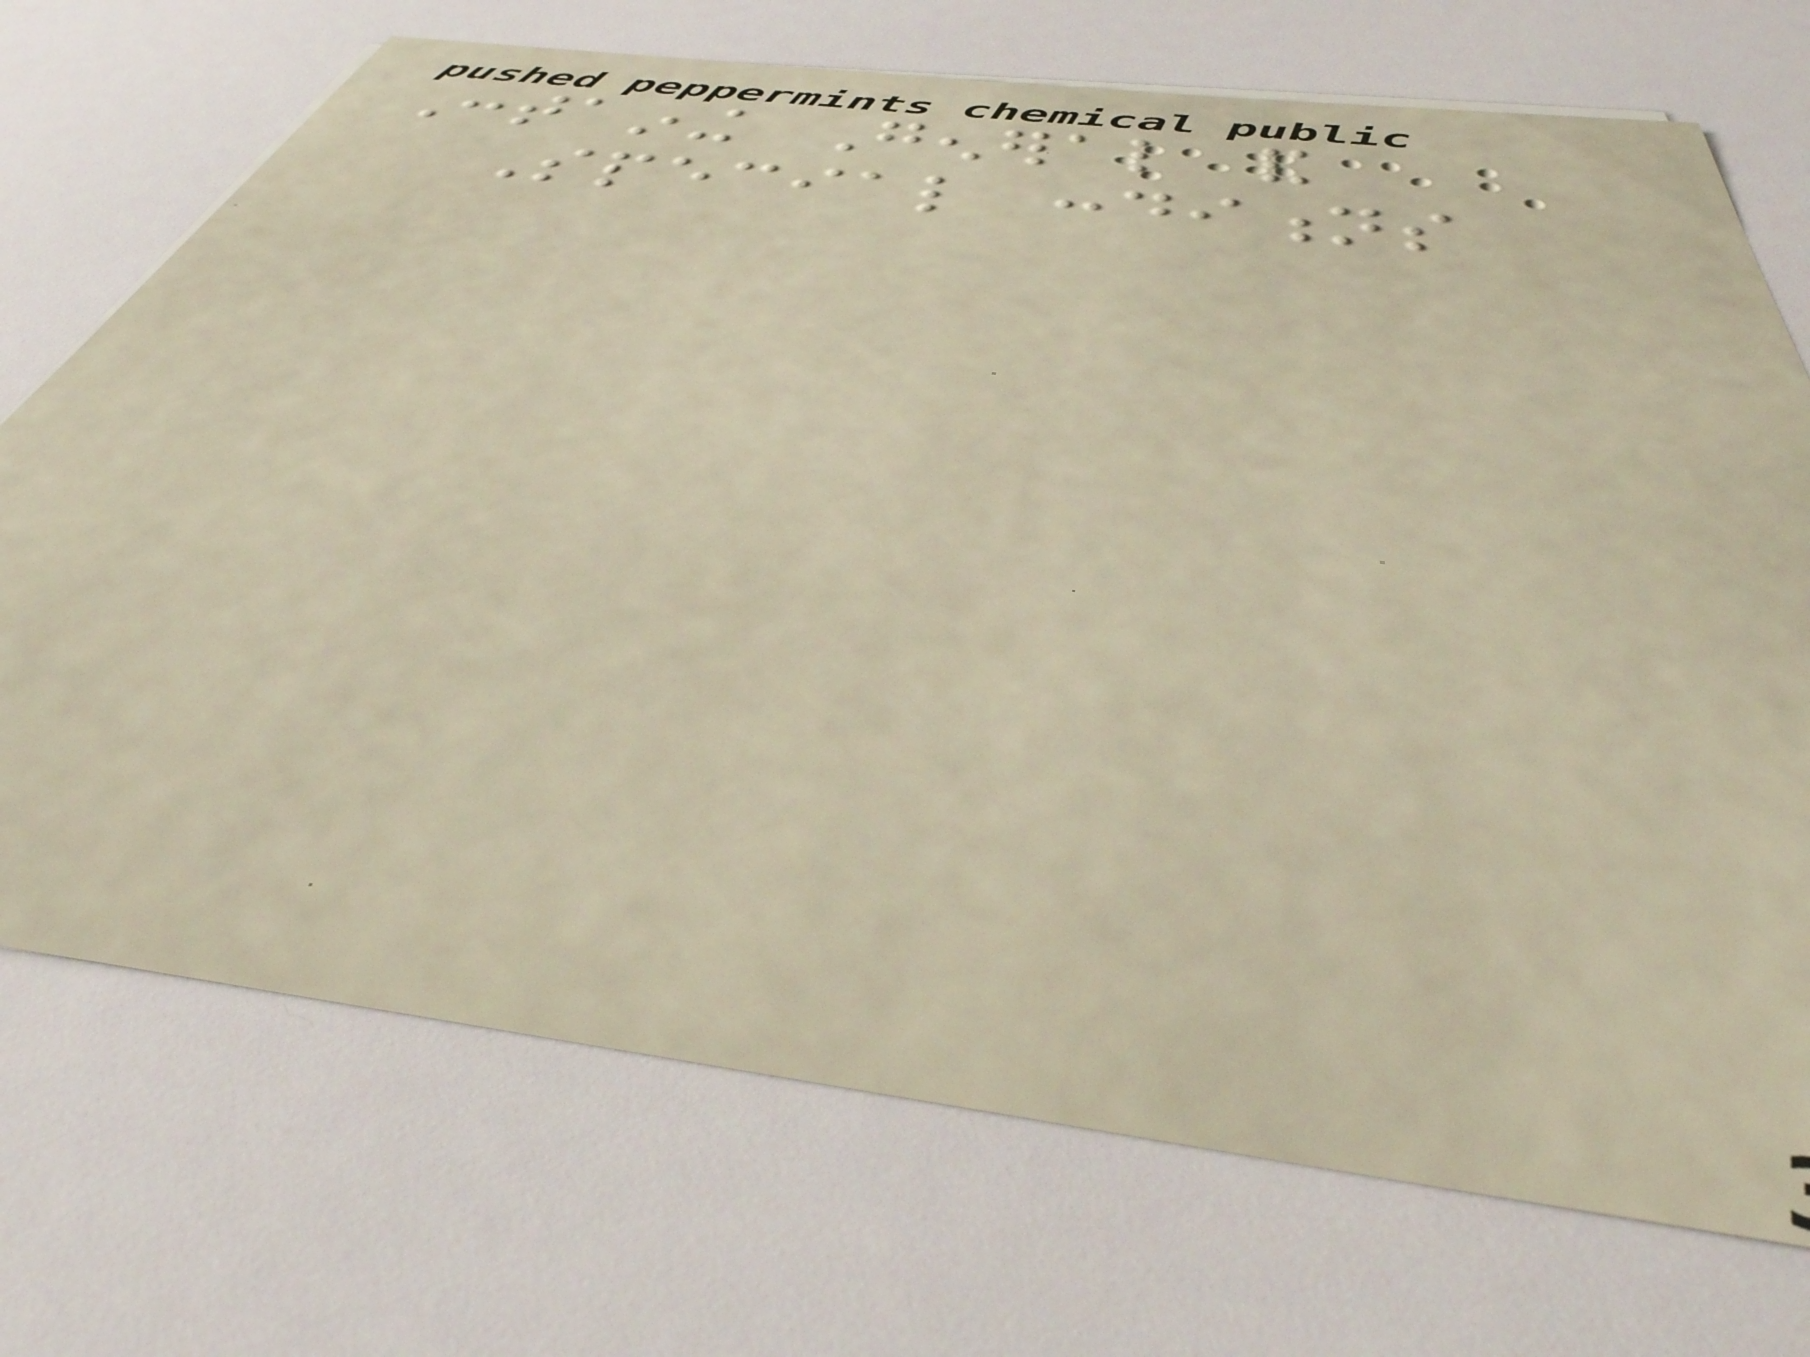Containing General and
Special conditions
